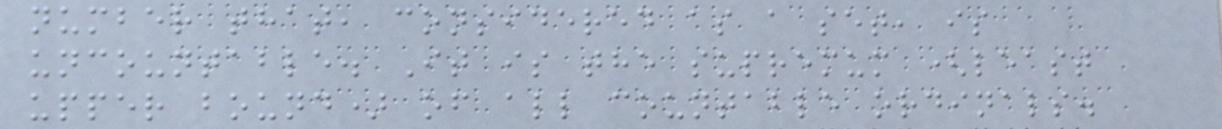number that, considered as a set, is
uncountable. It is the supremum (least
upper bound) of all countable ordinals.
